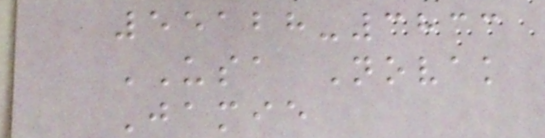55128-3833
USA Novak
Jamie
